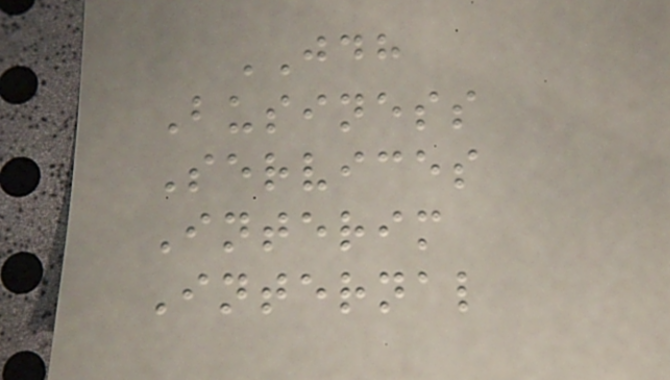JDH
Business
Services
Interim
Internal
